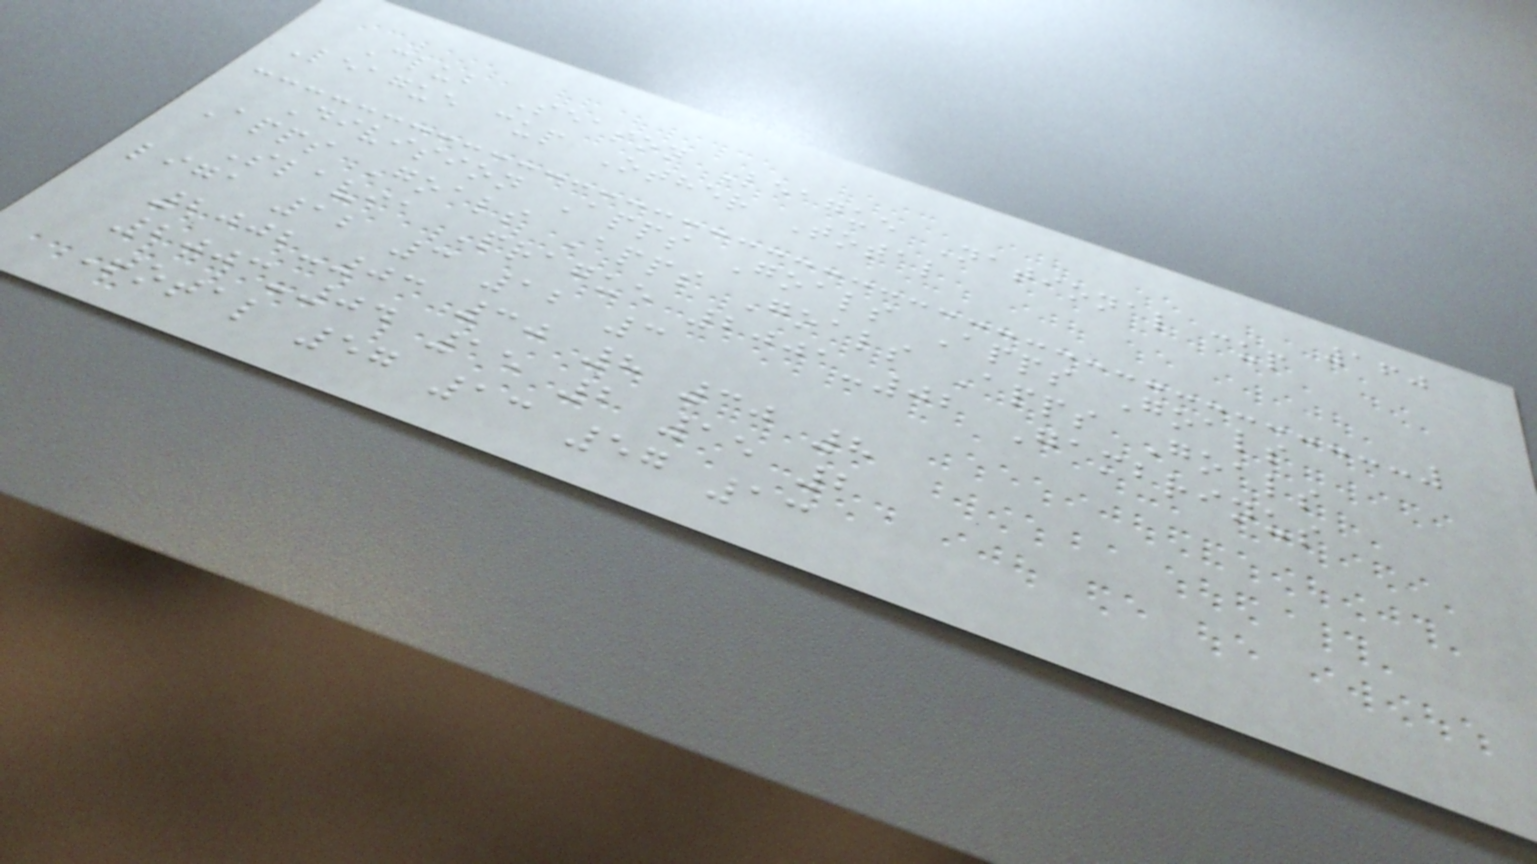160
Club Season League National cup
League cup Other Total
Division Apps Goals Apps Goals
Apps Goals Apps Goals Apps Goals
Slavia Prague 2001-02 Gambrinus
liga 12 3 12 3
2002-03 30 8 30 8
2003-04 15 2 15 2
Total 57 13 57 13
